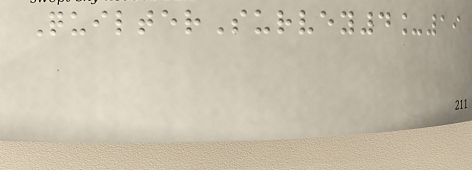QuilterSurvey4_19
